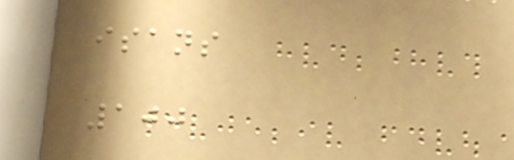isans
100
